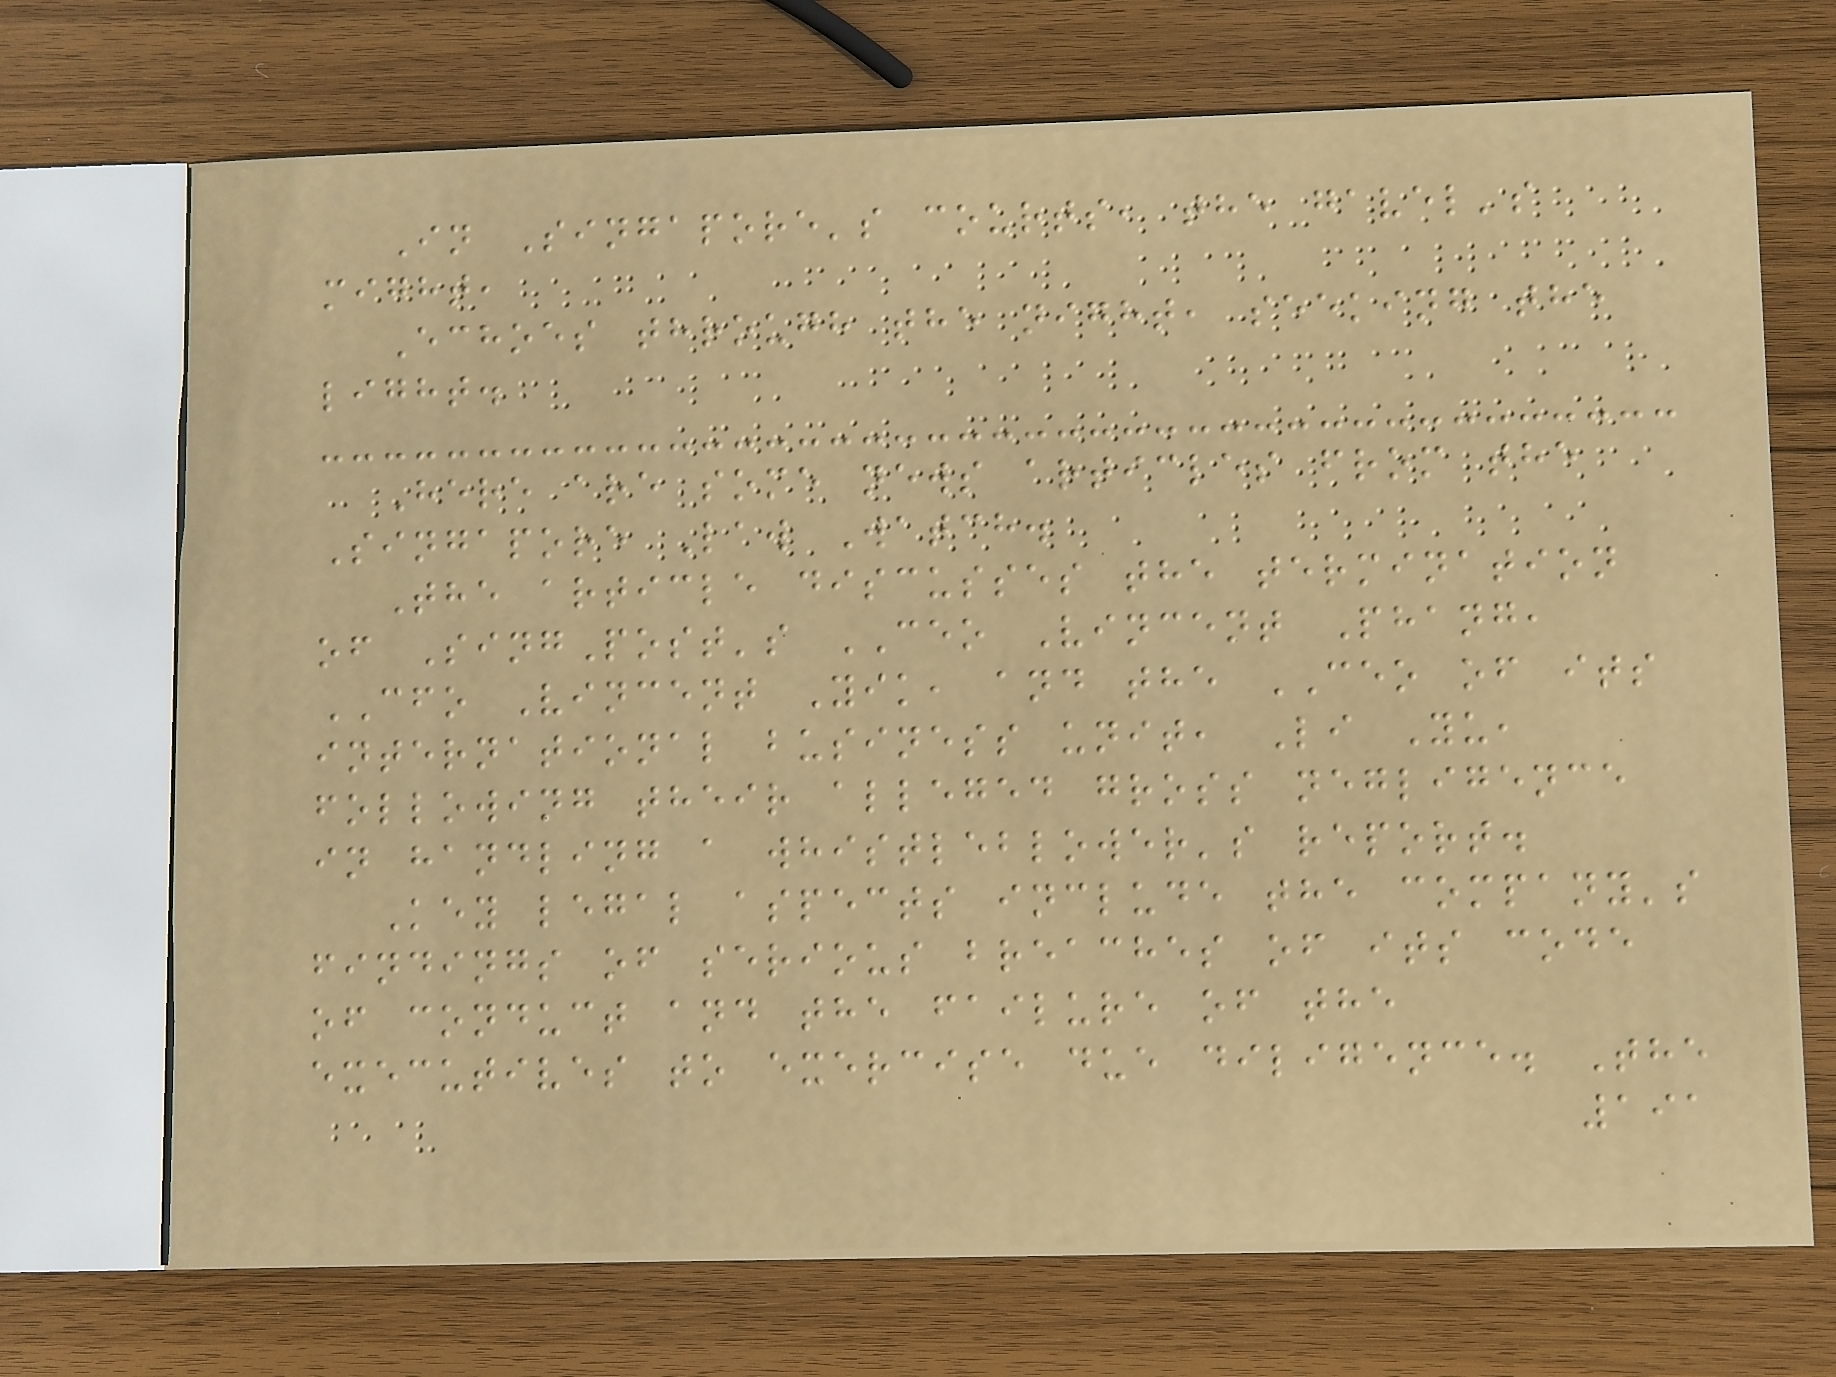In Singapore's courts, the gavel's
might,
Echoes through the night, seeking the
light.
Here are some news articles from the
Singapore Law Watch.
The article discusses the termination
of SingPost's CEO Vincent Phang,
CFO Vincent Yik, and the CEO of its
international business unit, Li Yu,
following their alleged gross negligence
in handling a whistleblower's report.
Key legal aspects include the company's
findings of serious breaches of its code
of conduct and the failure of the
executives to exercise due diligence. The
191
